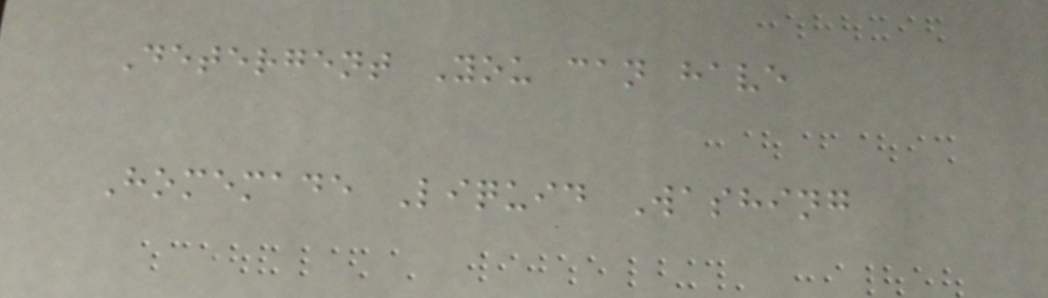Detergent You can have
Homemade Liquid Washing
